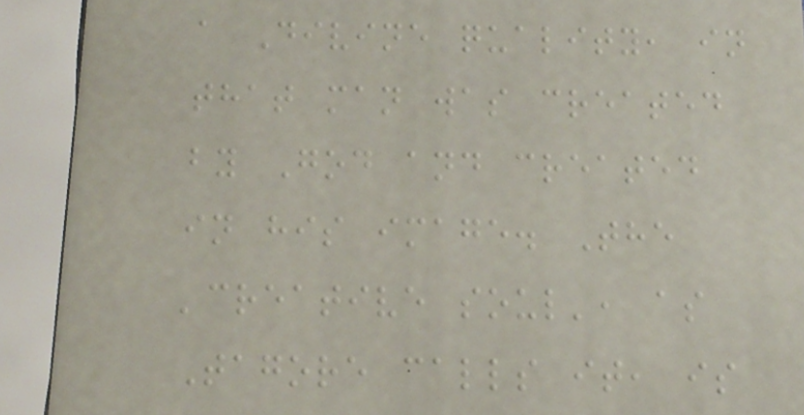a Divine quality, in
that man was created
by God and created
in his image. The
'creative soul', as
Tagore calls it, is
